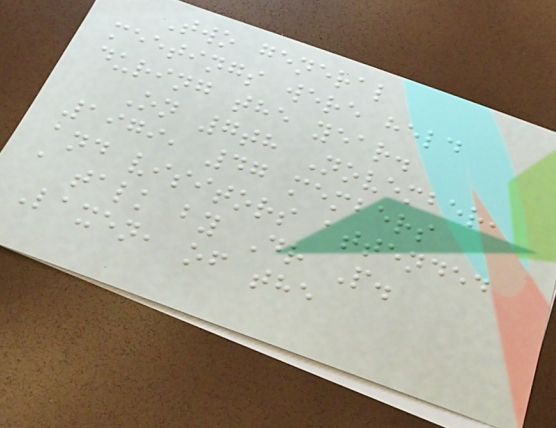Two general
meetings were held
during the year.
On 7th November,
1979, 47 members
and visitors attended
a talk by Dr P.
Laxen, of the
